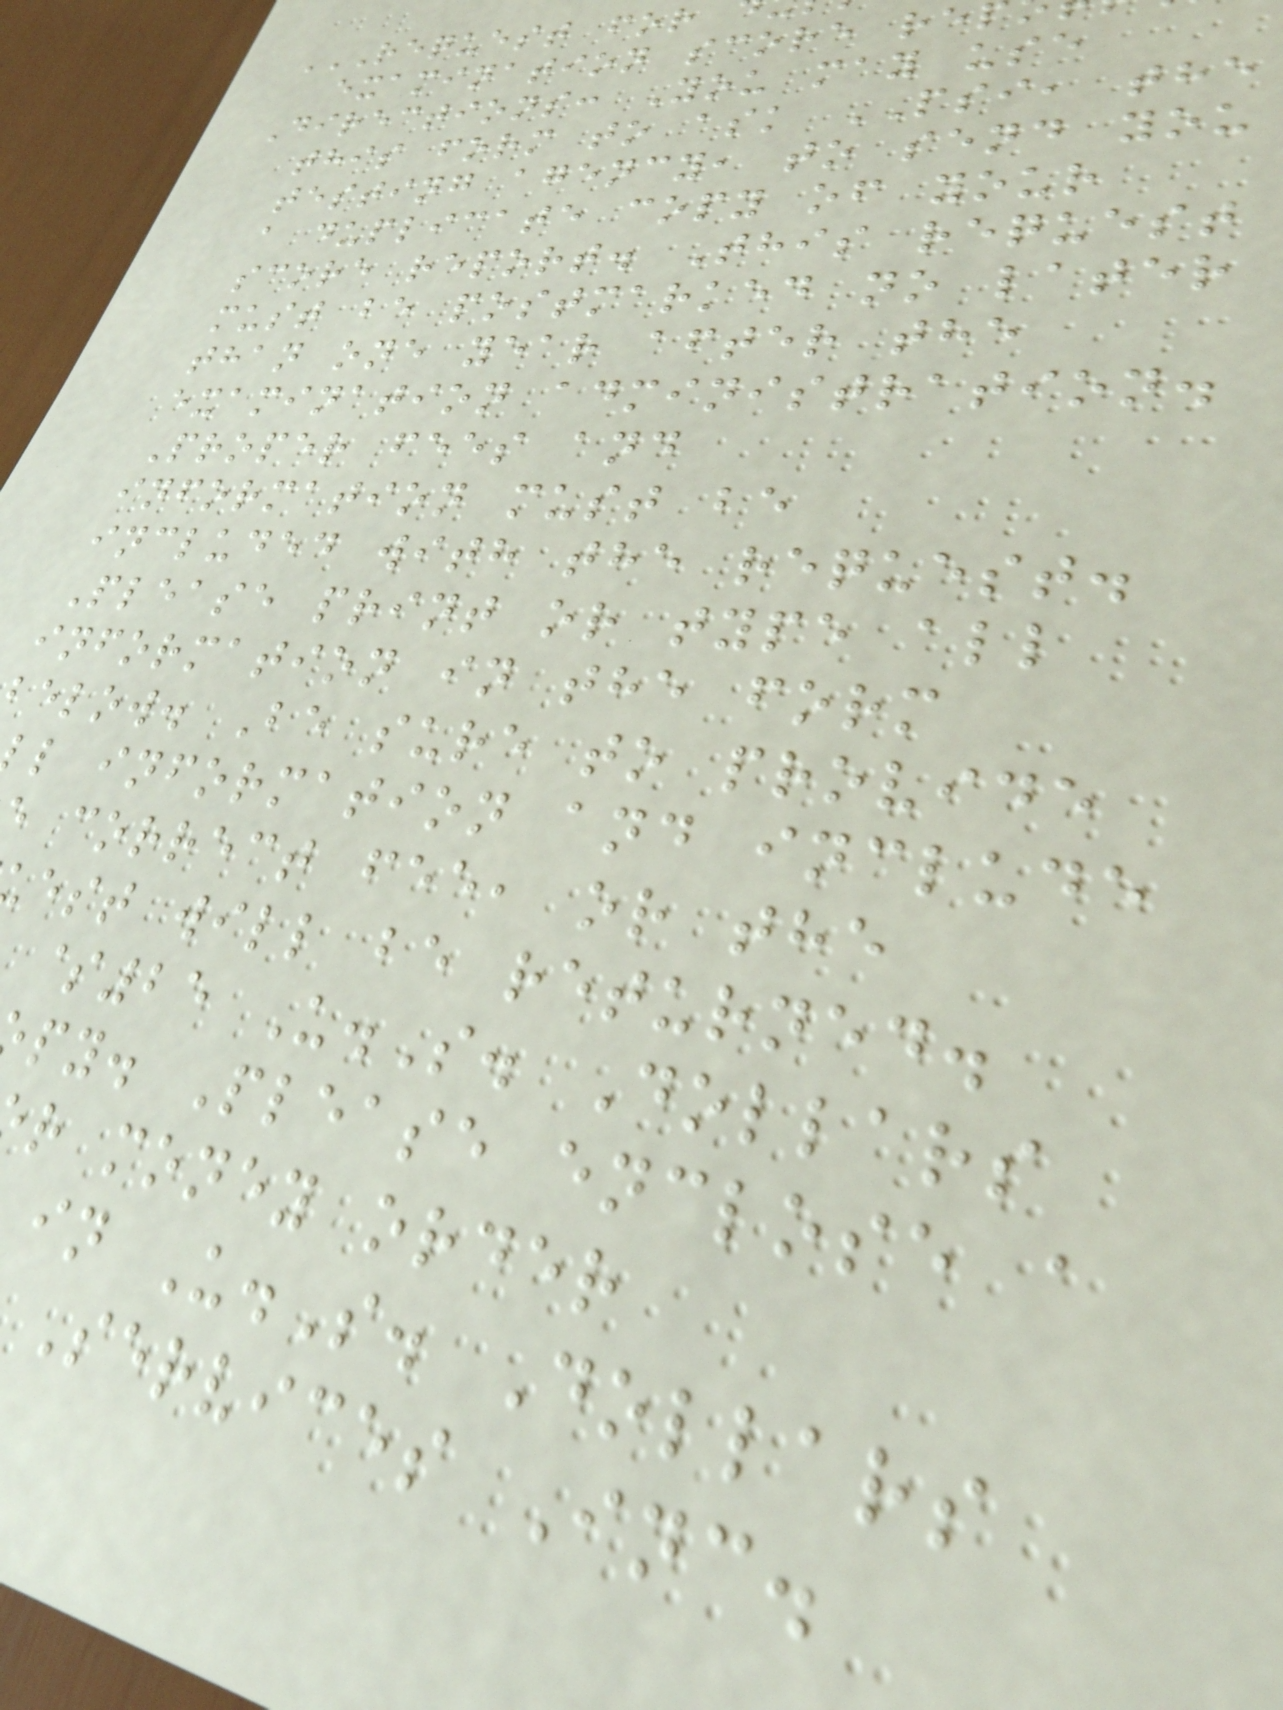examination score
Directions: You may use
this form to ask PSI, the
testing agency, to send you
a duplicate copy of your
score report. This request
must be postmarked no later
than one year after the
examination administration.
Proper fees and
information must be
included with the request.
Please print or type all
information in the form
elow. Be sure to provide
l information and include
correct fee, or the
est will be returned.
$25 U.S. Dollars
py. Please enclose a
r money order
in U.S. Dollars
Services Inc.
